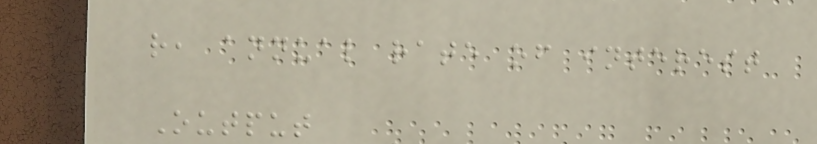r, annual rate of interest
Output
